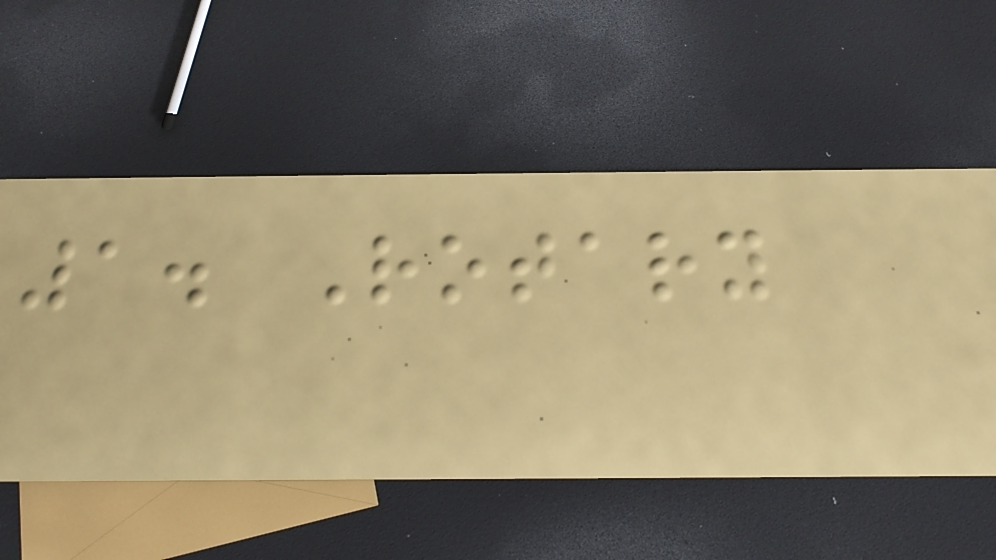1. Rotary
